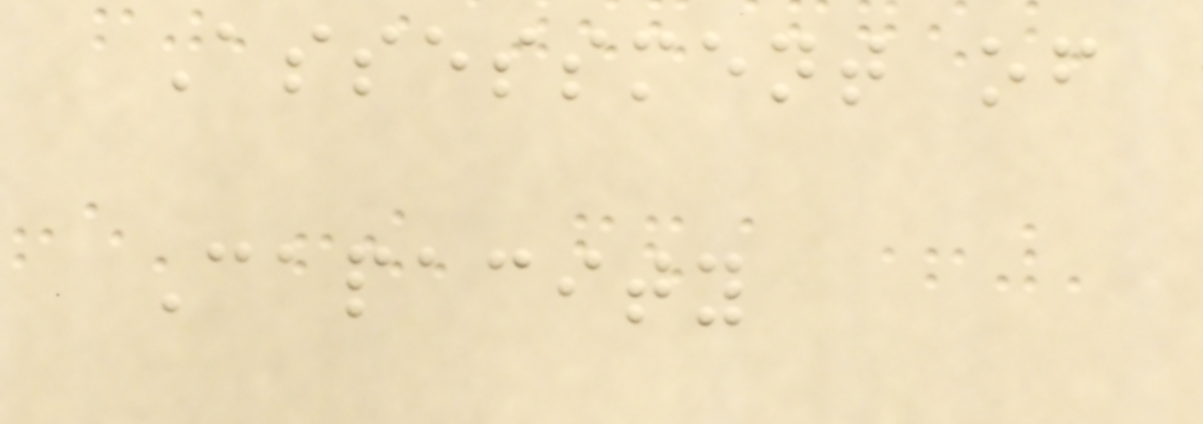Assessment of
Capacity
